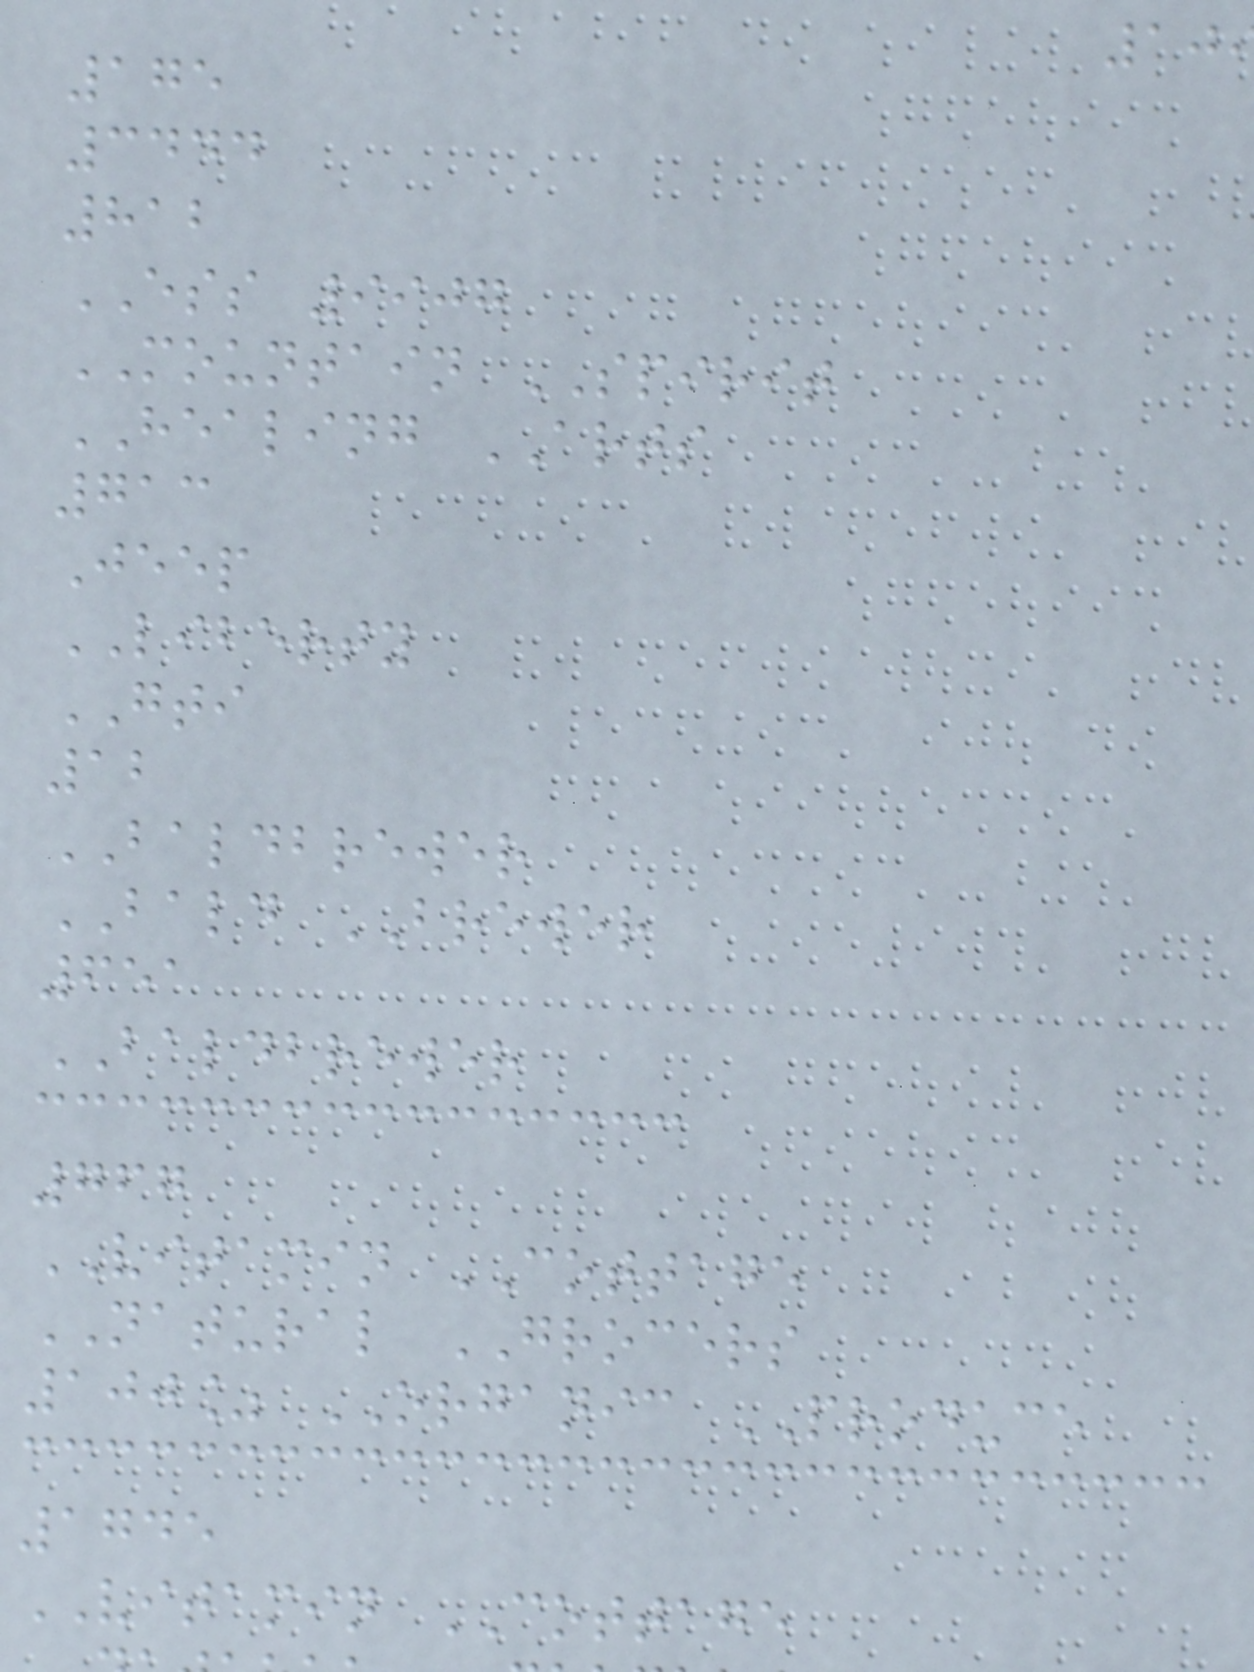175
3444
812
ESS 9907
MOUNTAIN SPIRIT
HEALING ARTS
713
Jeep
LIBERTY
GTI
12
BALDBREWER
BALD BREWER
651
BALDBREWER
767
VITAMIN COTTAGE
NATURAL GROCERS
100% ORGANIC PRODUCE
1745
VITAMIN COTTAGE
